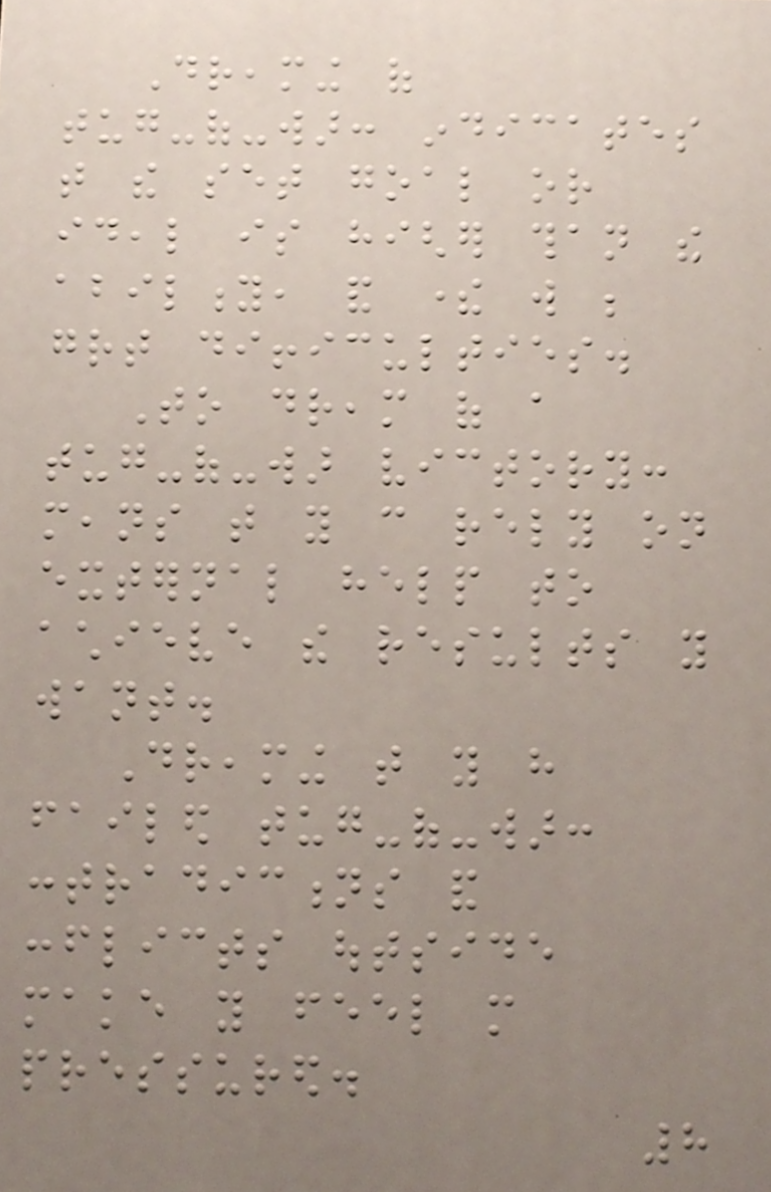Dreaming of
tug-of-war: indicates
that the set goal or
ideal is higher than the
ability, and there will be
great difficulties.
To dream of a
tug-of-war victory:
means that you can rely on
external help to
achieve the results you
want.
Dreaming that you have
failed tug-of-war:
contradictions and
conflicts outside
make you feel more
pressured.
8
